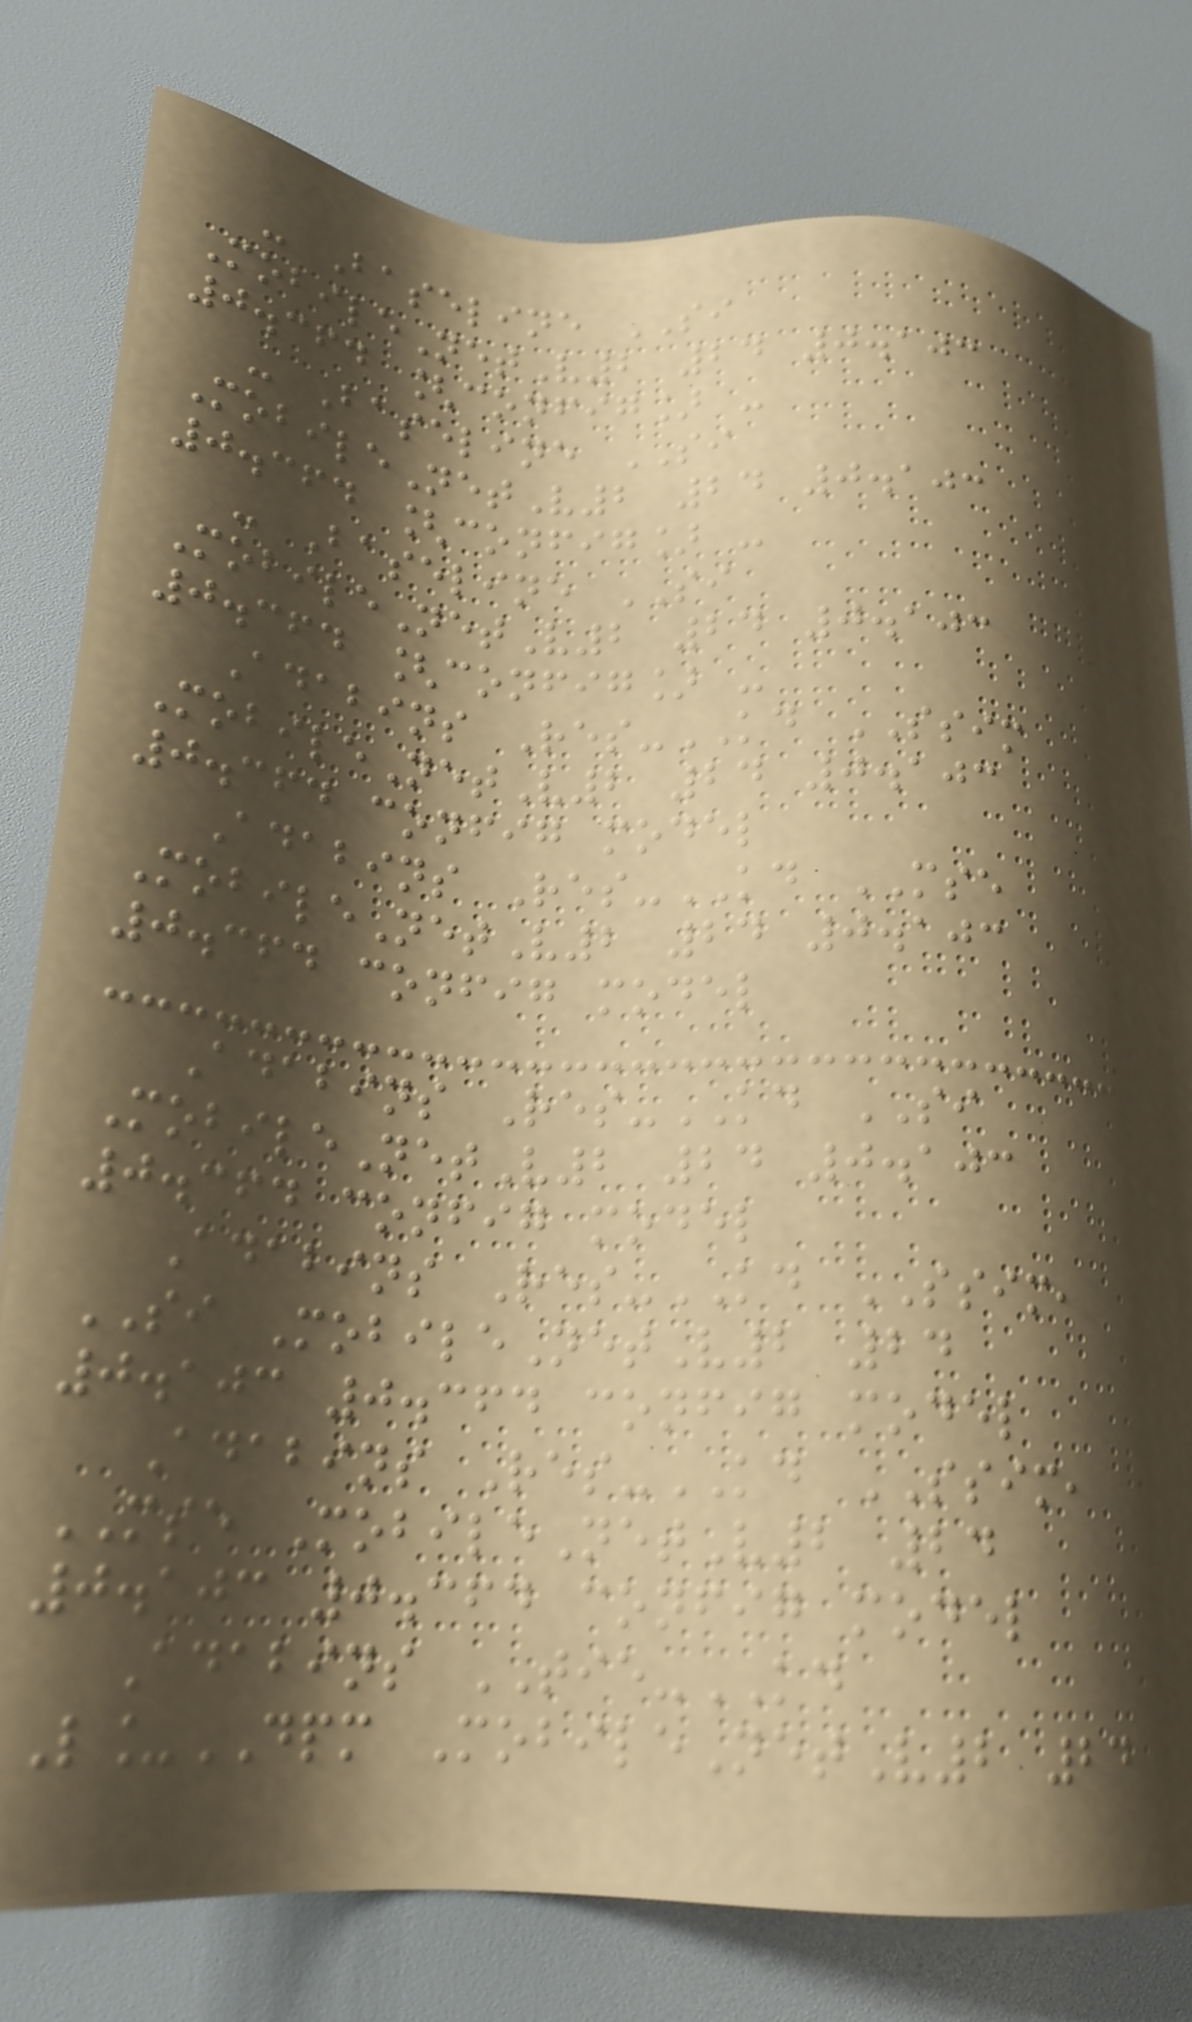- Baseline SI
MobileNetV2 24 0.103
0.364 [config] -
- Baseline SI
MobileNetV2 24 0.103
0.364 [config] -
- Baseline SI
MobileNetV2 24 0.103
0.364 [config] -
Adabins Res-KD SSIM
MobileNetV2 24 0.103
0.364 config model
Adabins Res-KD MSE
MobileNetV2 24 0.103
0.364 config model
Adabins Res-KD SI
MobileNetV2 24 0.103
0.364 config model
Adabins Res-KD SSIM,
SI MobileNetV2 24
0.103 0.364 config model
Adabins Res-KD SSIM,
MSE MobileNetV2 24
0.103 0.364 config model
Adabins TIE-KD
L_DPM MobileNetV2 24
